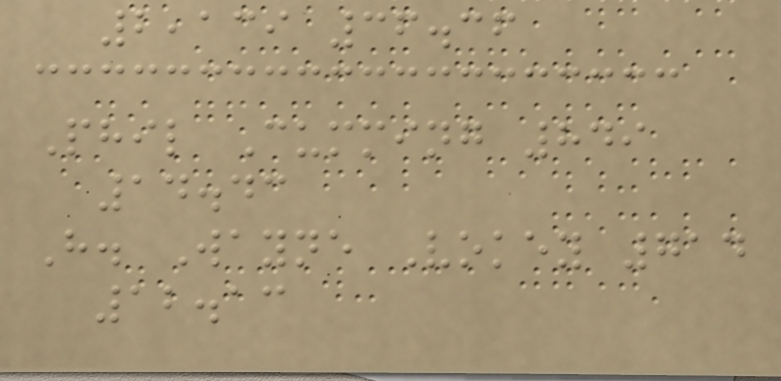2,139 36.36
Phil Cumming 849
14.43
H. Wayne Vokey 714
12.13
